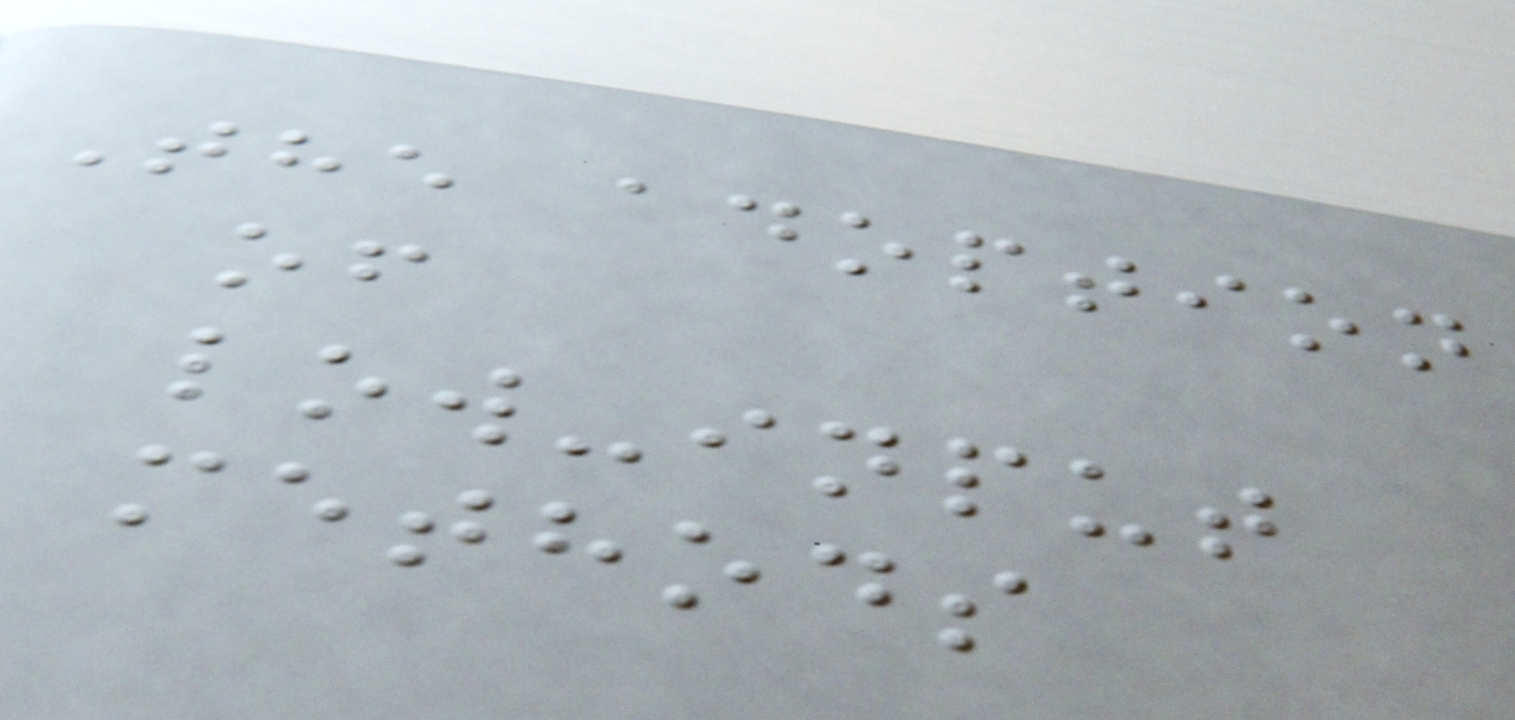The adoption
of
low-input
methods
